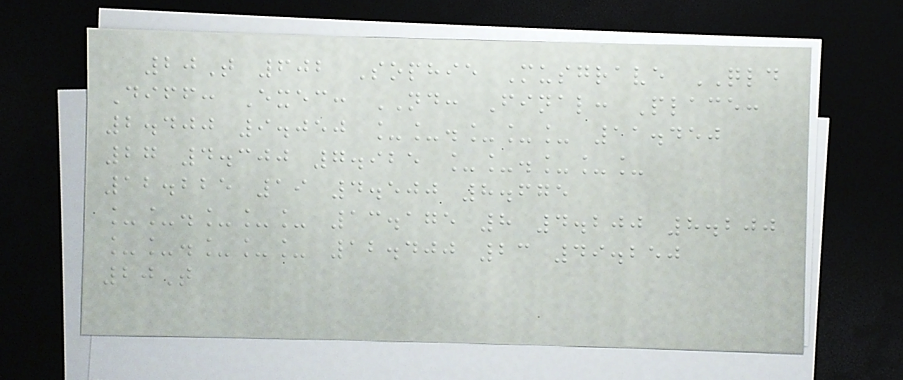20T 602 Sophie Musgrave QLD
Diff: Exec: ND: Final: Place:
2.400 9.050 __.___ 11.450
27 4.300 7.925 __.___
12.225 19 4.500 8.675
__.___ 13.175 8 4.200 8.200
__.___ 12.400 23 49.250
20T
